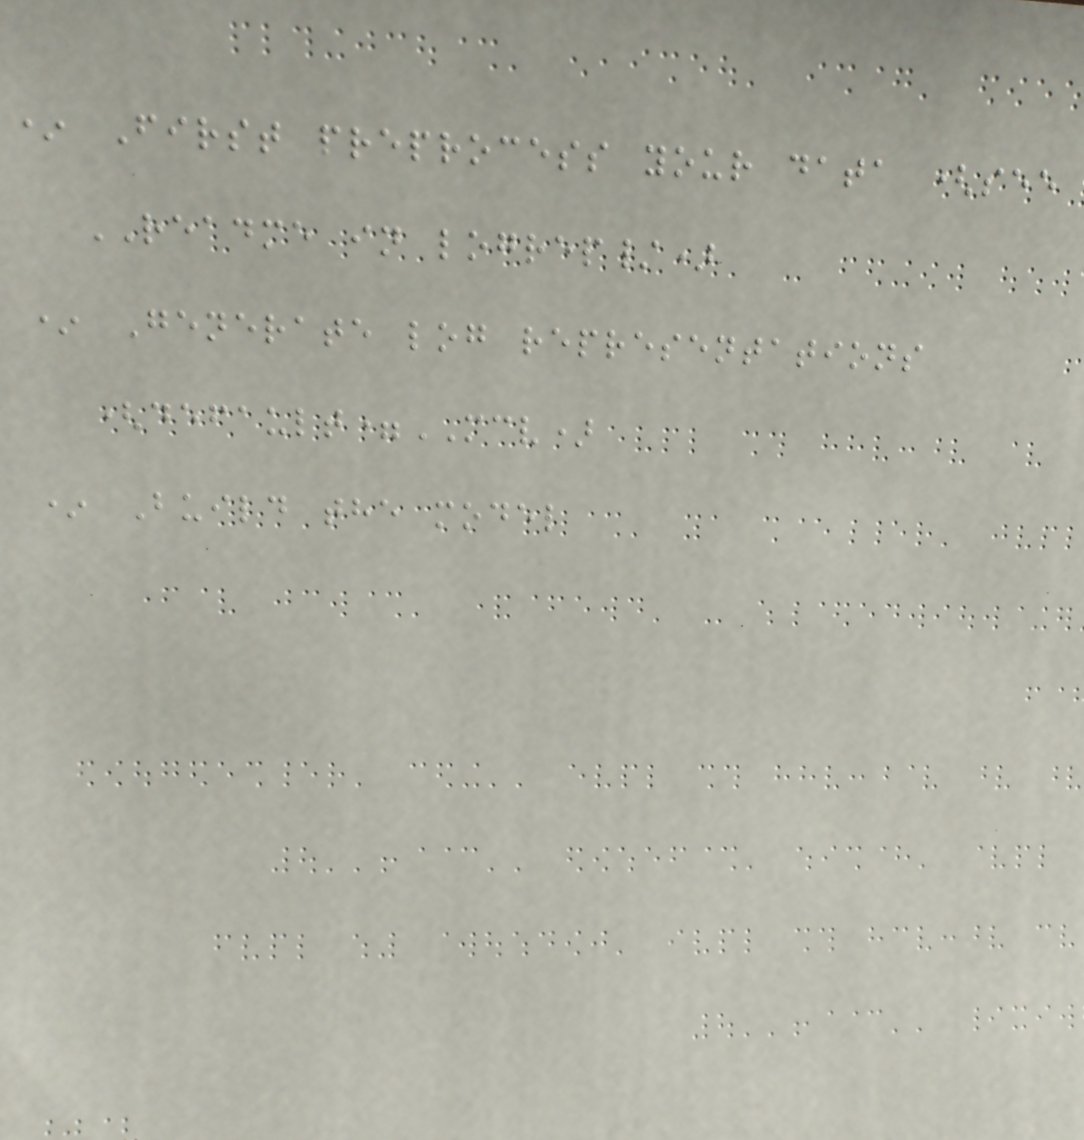* First preprocess your data (see
README in logrep/)
* Generate log representations
(default=MCV)
* Build the model
